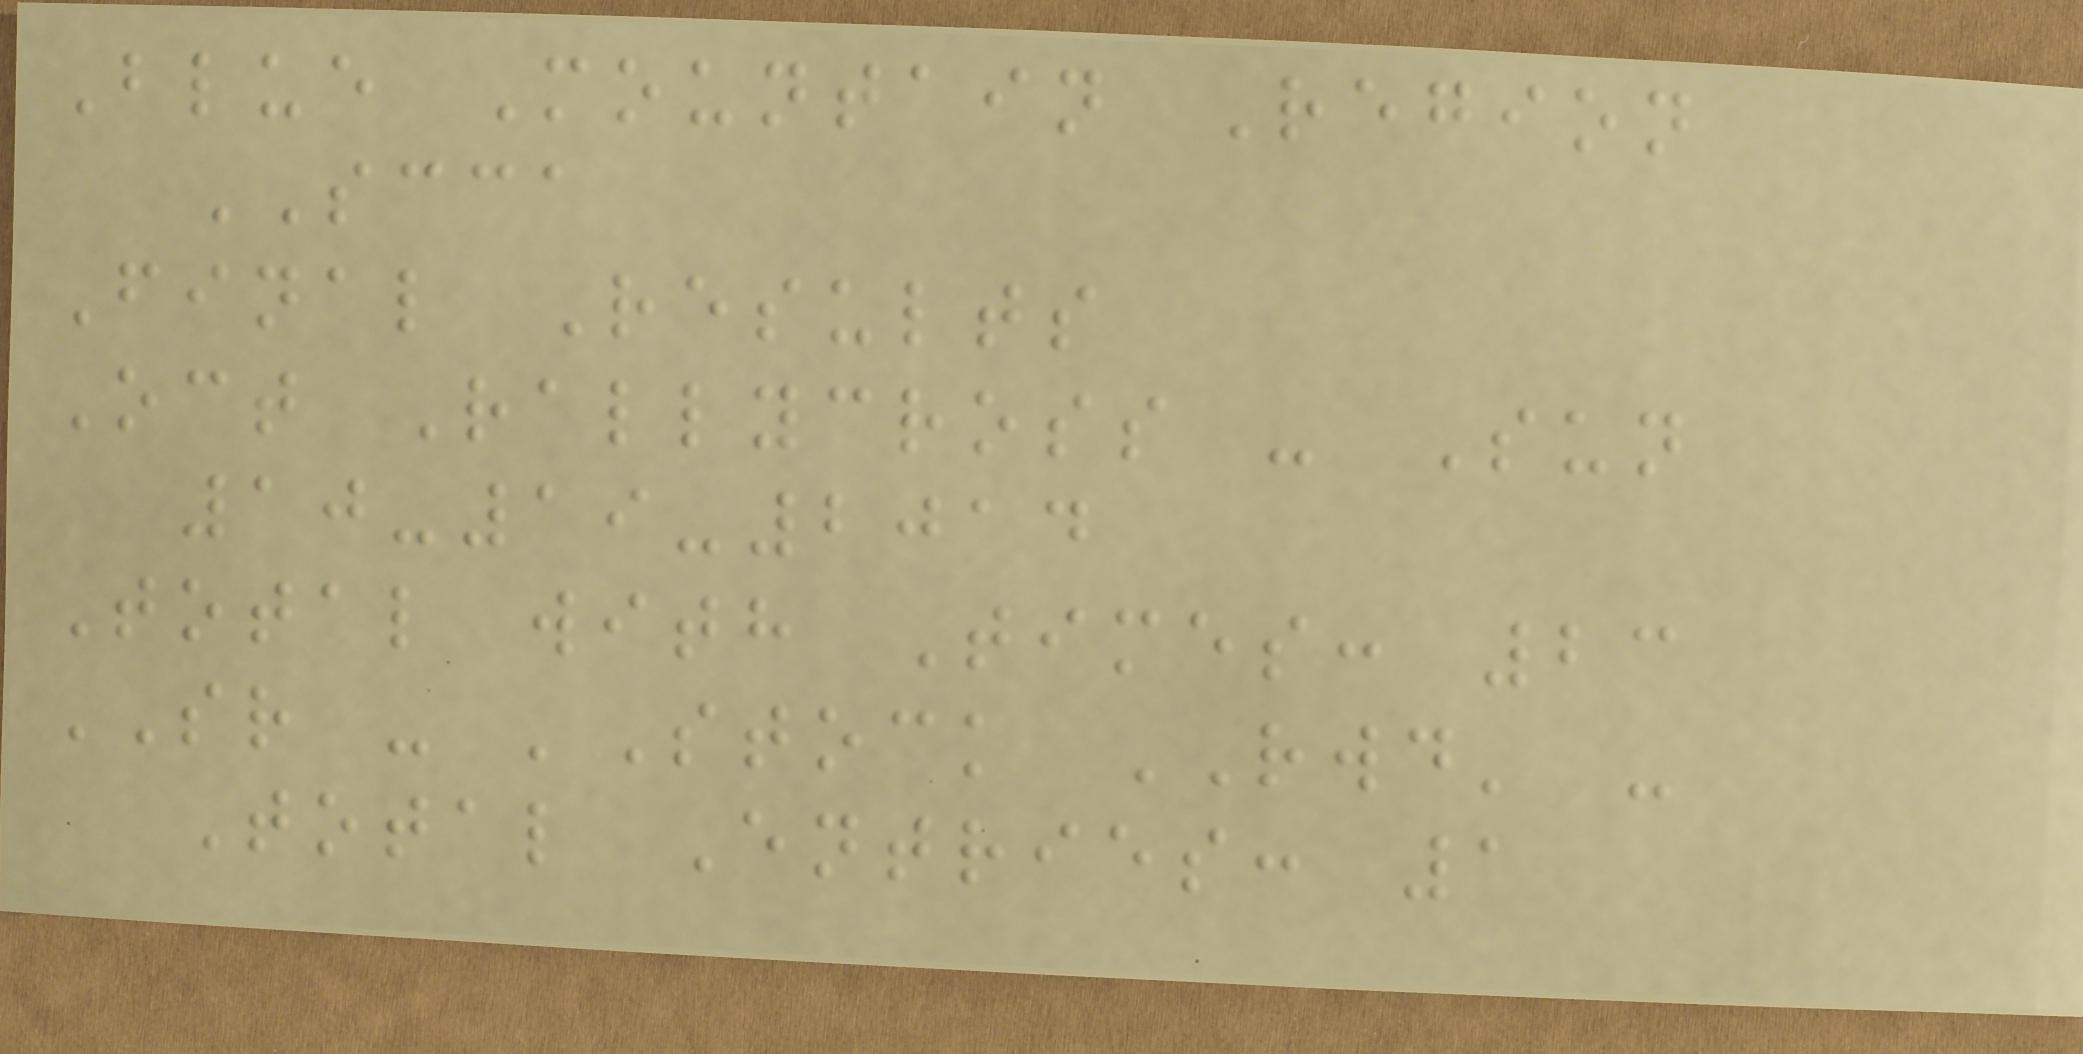Blue Mountain Region
SCCA
Final Results
Oct Rallycross - Sun
10-19-2014
Total with Times: 23
SR - 'Stock RWD' -
Total Entries: 1
